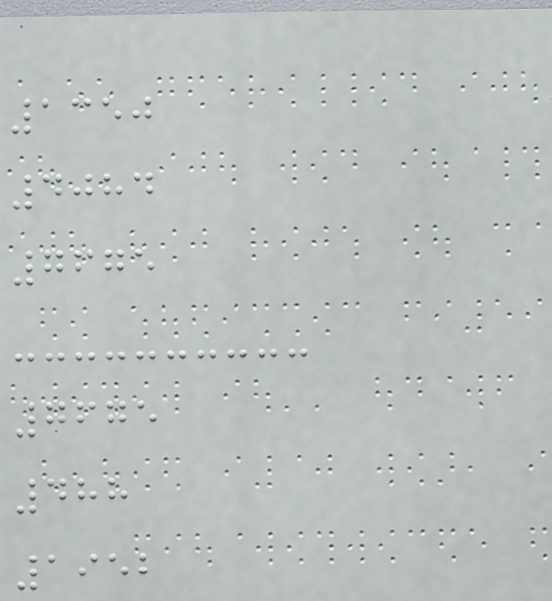1350
4084
7675
7675
488
1952
